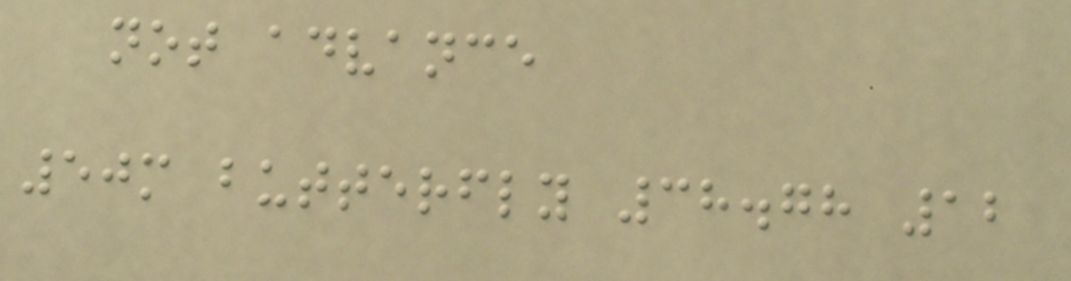not advance
50m butterfly 38.78 12
